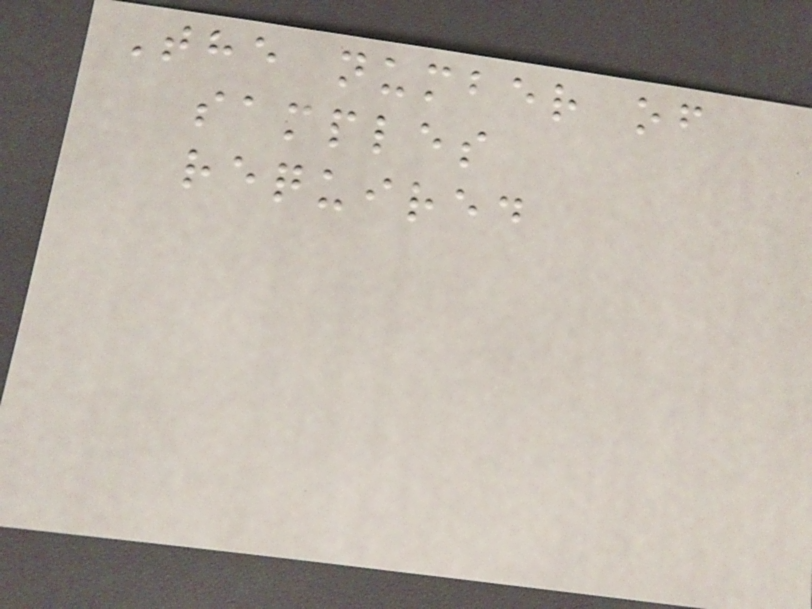The number of
samples
required
